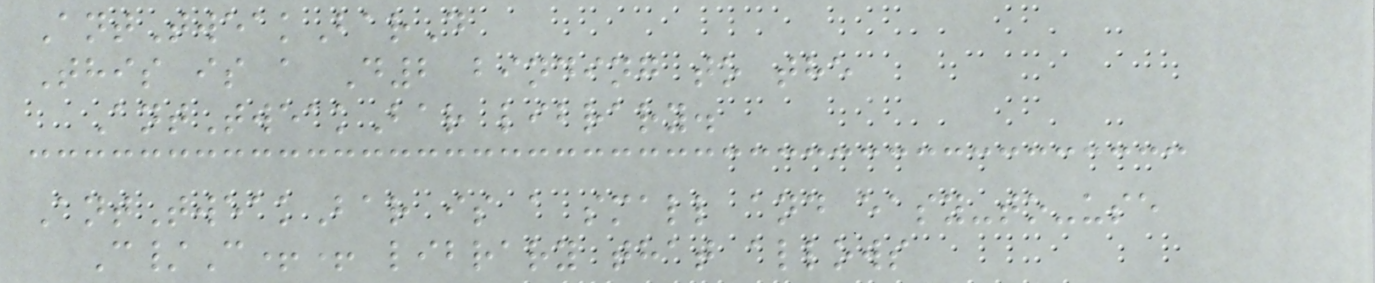AntTweakBarD
This is a D2 binding to the
AntTweakBar library.
AntTweakBar is a small and easy-to-use
C/C++ library that allows
